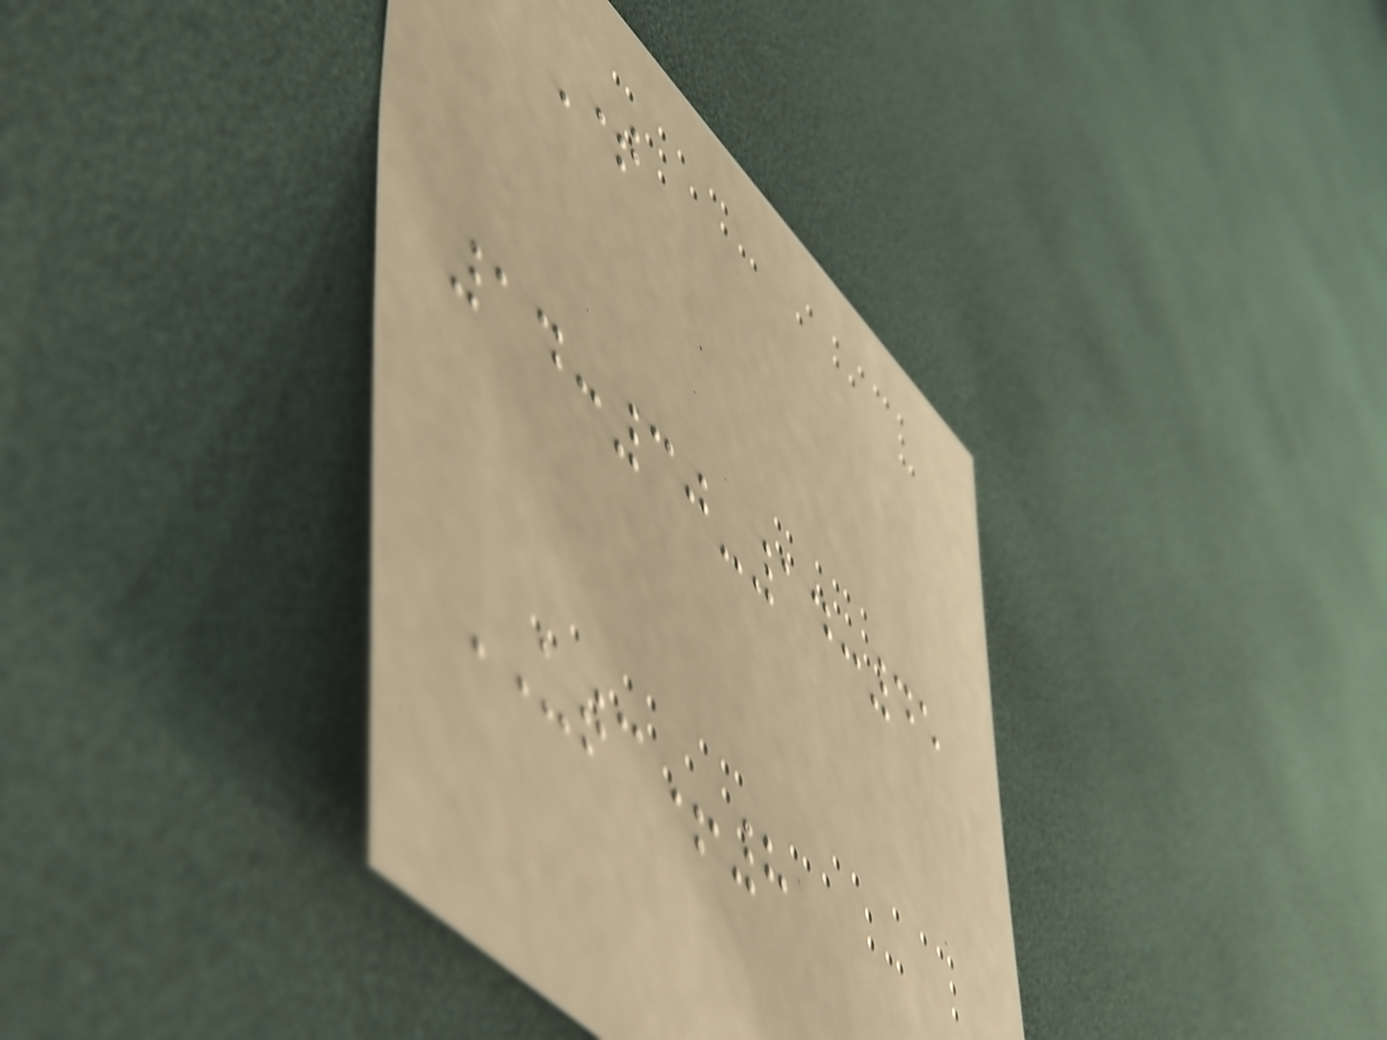Time
14:30-14:45
UTC+8
